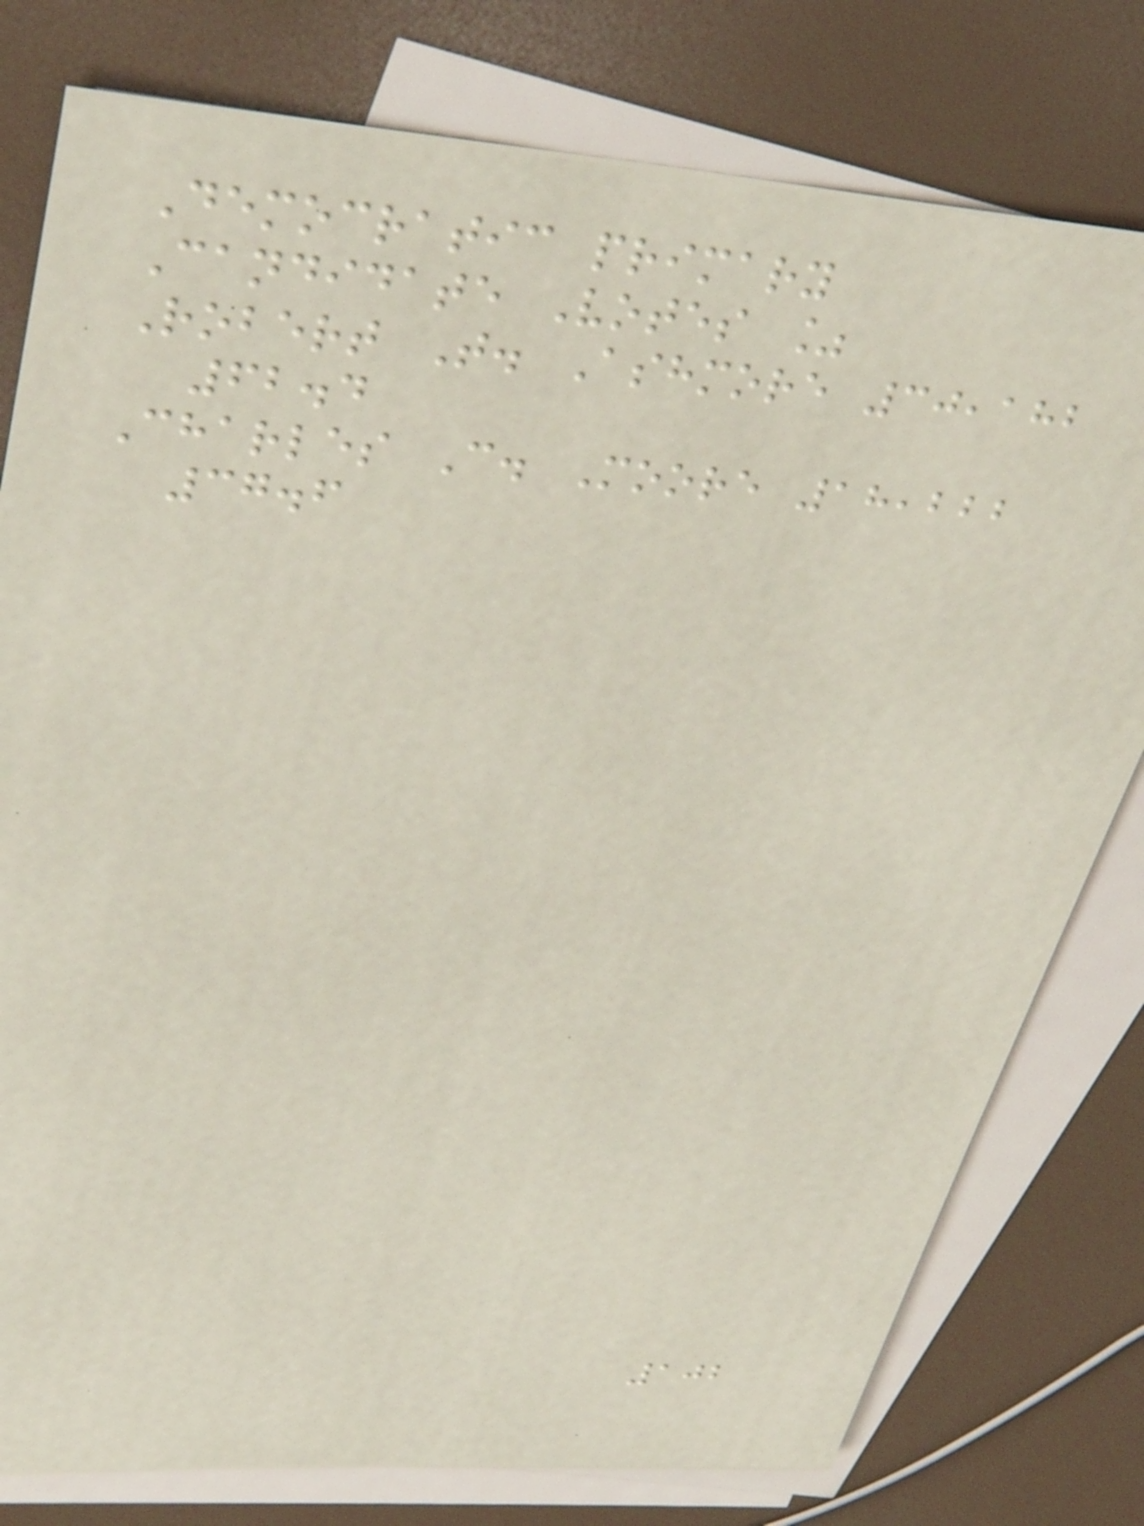Democratic primary
Candidate Votes %
Robert T. Ashmore 30,182
62.4
Charles C. Moore 18,222
37.6
102
